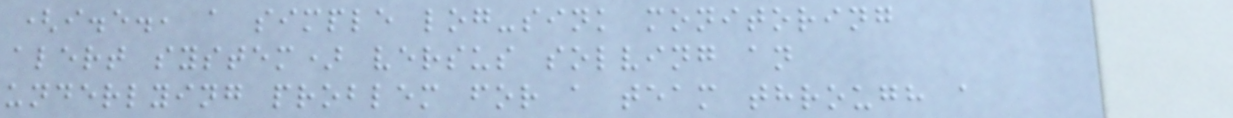(i.e., a simple log-sink monitoring
alert system) versus solving an
underlying problem for a team through a
